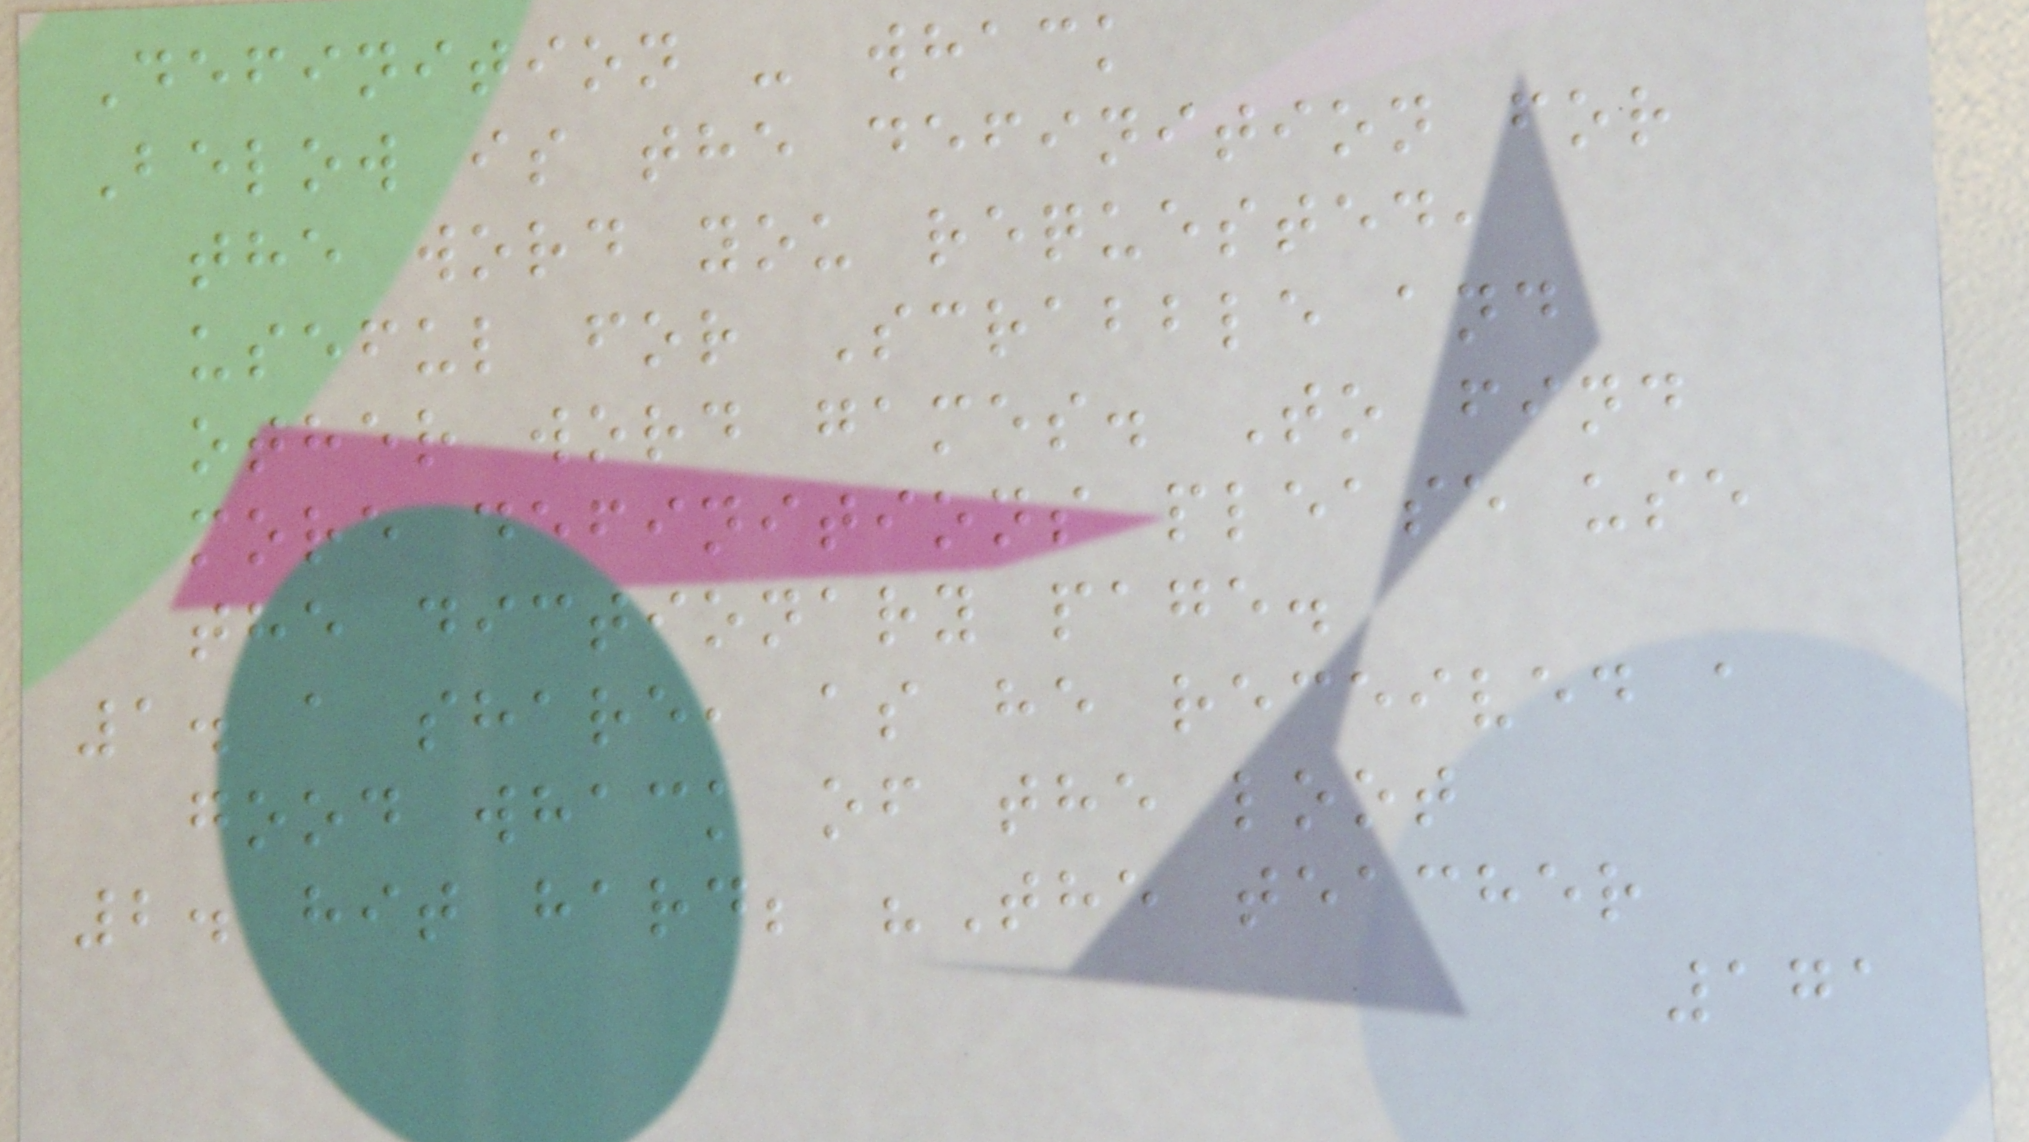Definition - whack
Below is the definition for
the word you requested,
useful for Scrabble and
other word games. To find
more definitions please use
the dictionary page.
1. a share, as he received a
good whack of the loot
2. hit hard; "The teacher
171
